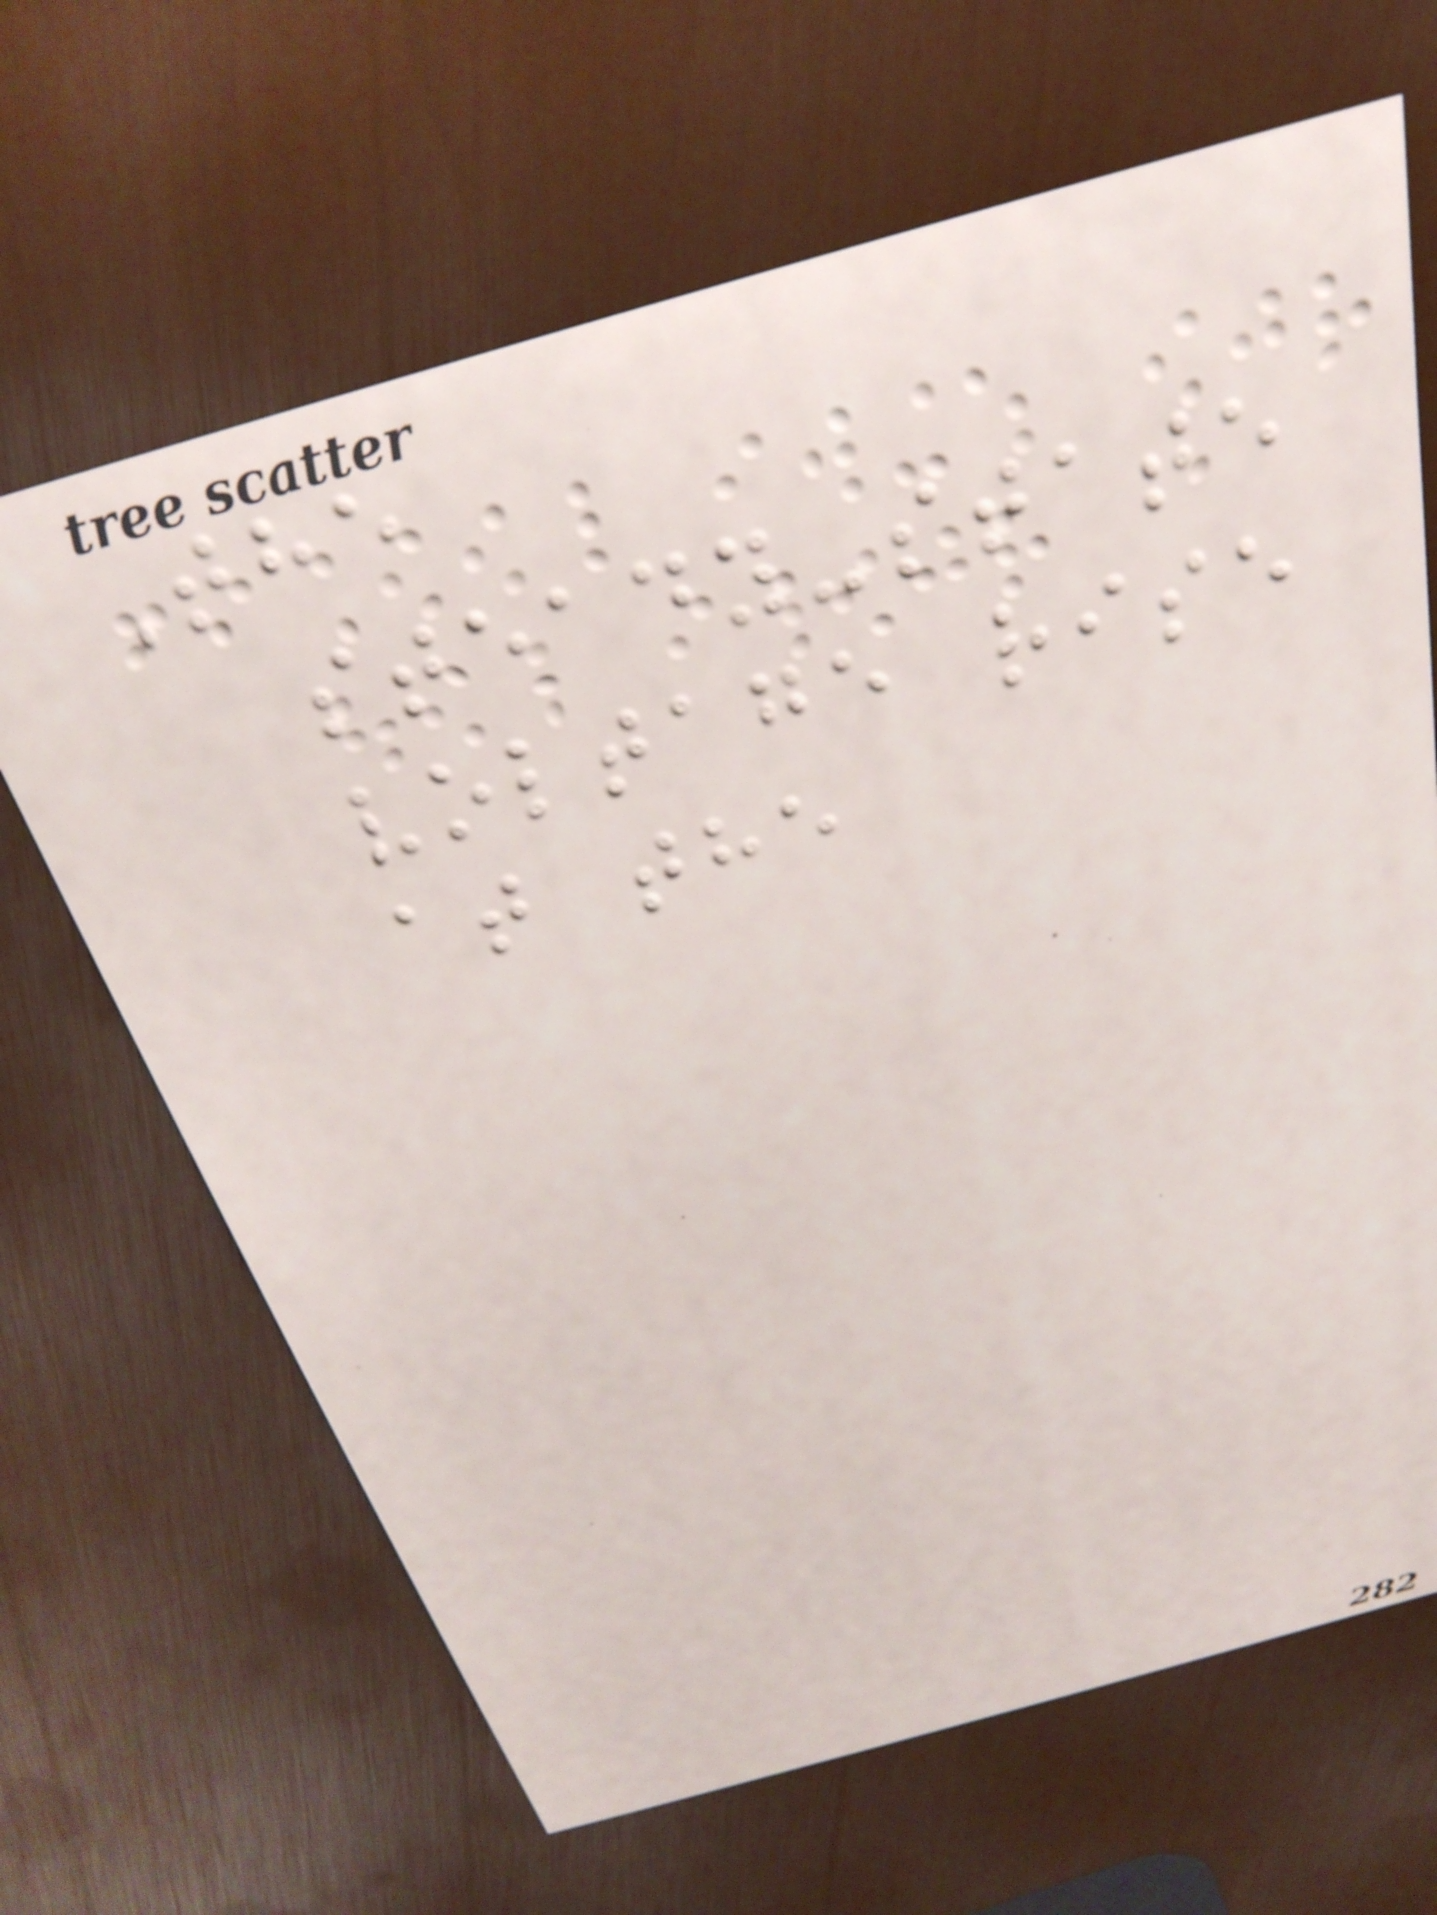The
steady-state
voltage rise
at the
